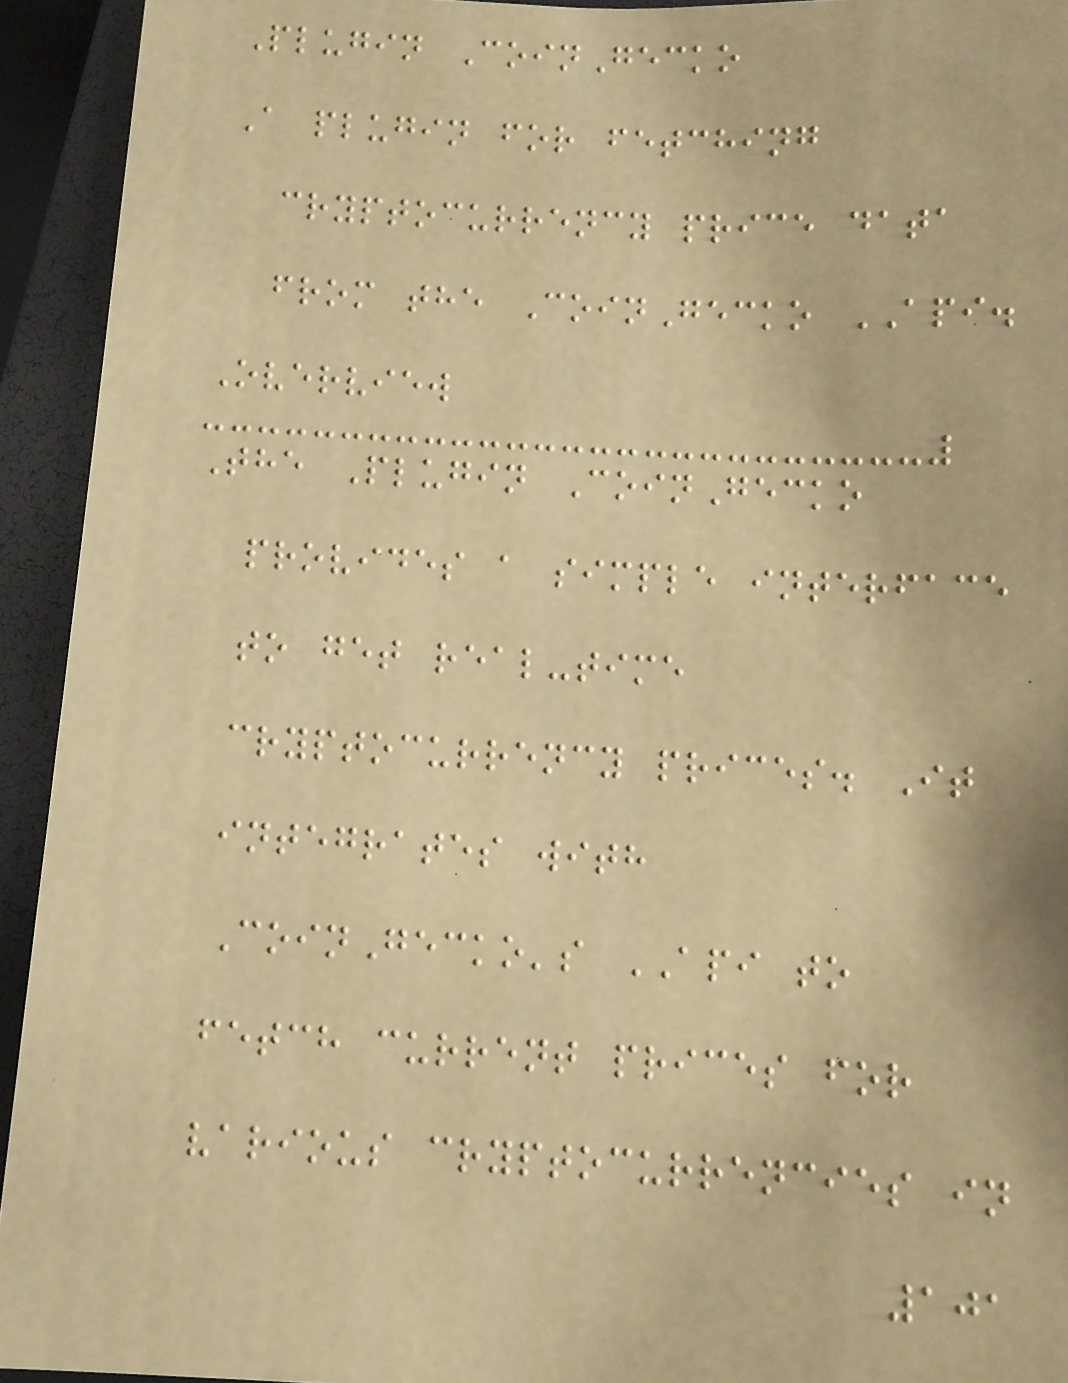Plugin CoinGecko
A plugin for fetching
cryptocurrency price data
from the CoinGecko API.
Overview
The Plugin CoinGecko
provides a simple interface
to get real-time
cryptocurrency prices. It
integrates with
CoinGecko's API to
fetch current prices for
various cryptocurrencies in
101
